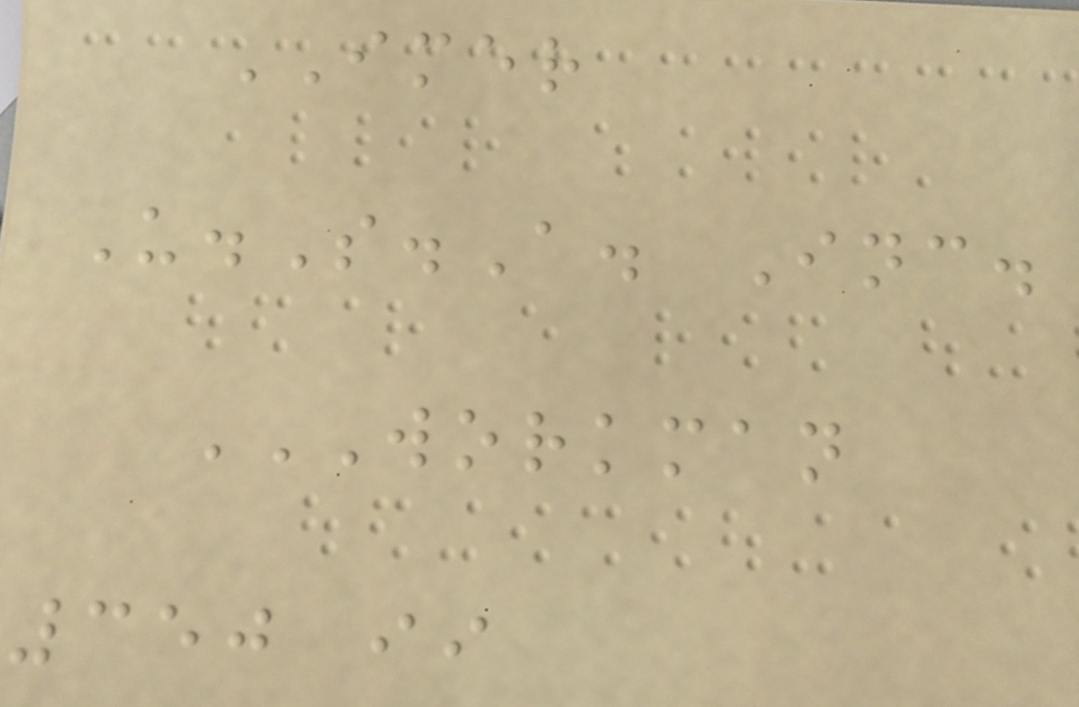IMER
U.S.A. Inc.
WORKMAN
350 II
